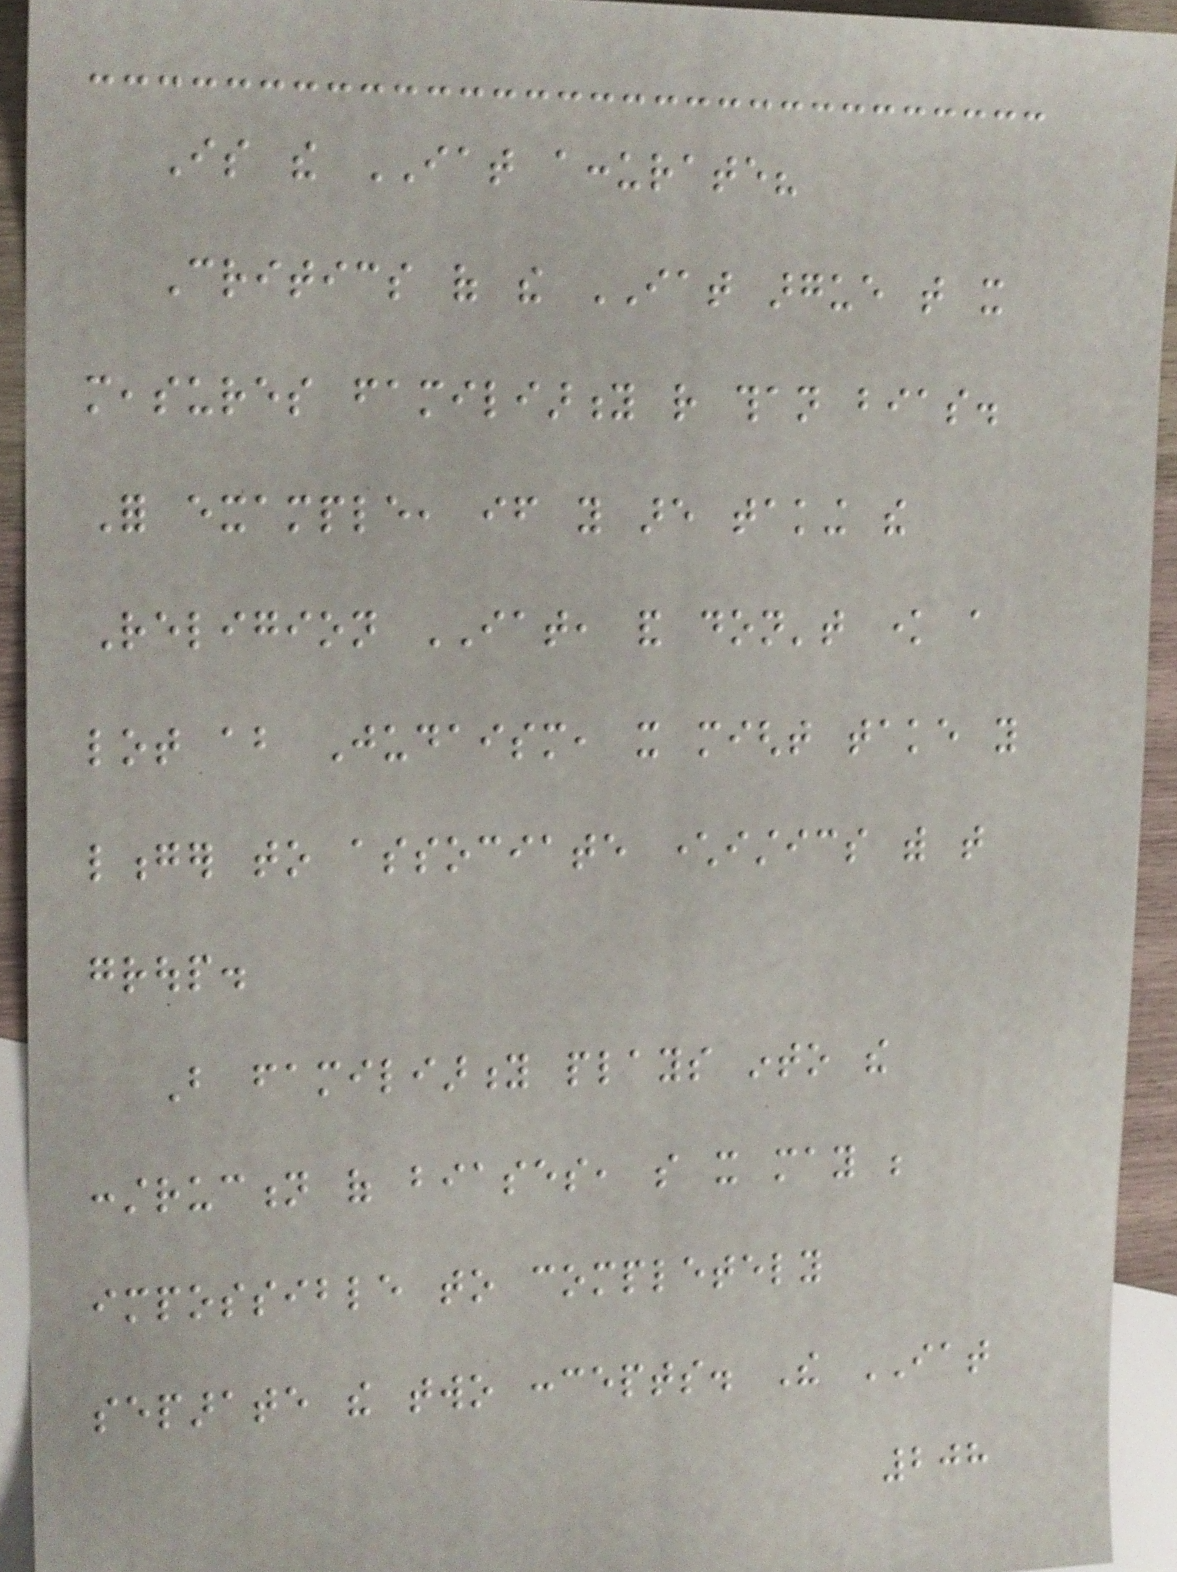Is the IAT accurate?
Critics of the IAT argue that it
measures familiarity rather than bias.
For example, if you are taking the
Religion IAT, and don't know a
lot about Judaism, it might take you
longer to associate characteristics with that
group.
But familiarity plays into the
construction of biases, so it may be
impossible to completely
separate the two concepts. The IAT
208
